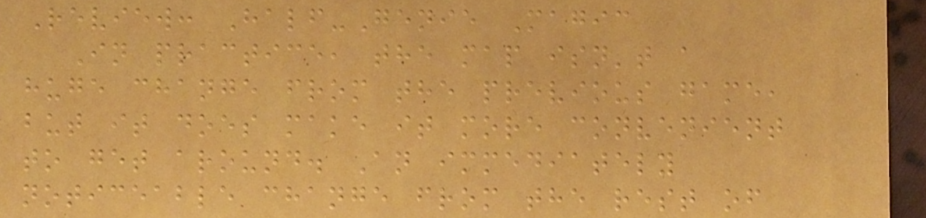Review: Half-Genie Magic
In practice, the map isn't a
huge change from the previous game,
but it does make it more convenient
to get around. An immediately
noticeable change from the rest of
